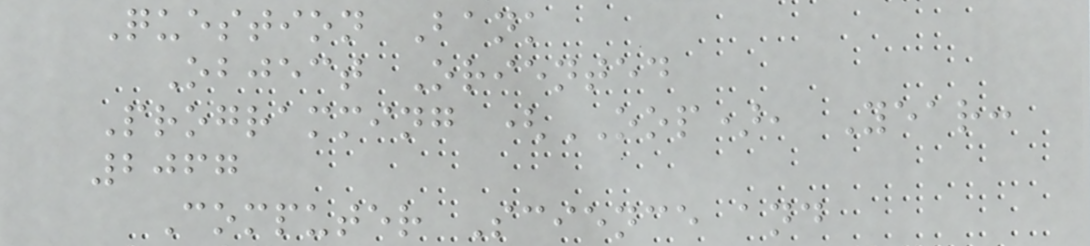Question Bank
Object Oriented
Programming (OOP), Year:
2067
Computer Science and
